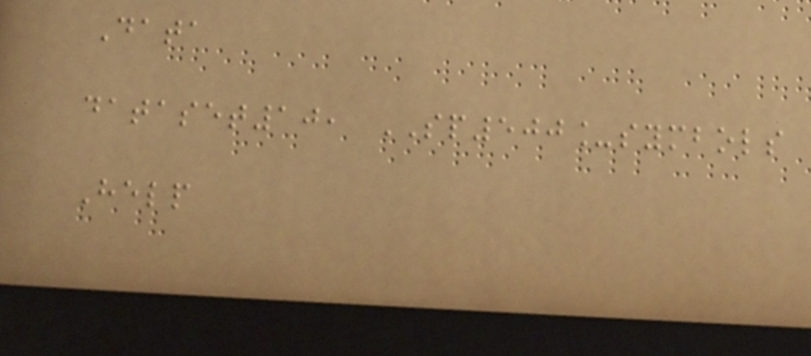Data
dataset10, SP500_symbols
Help
